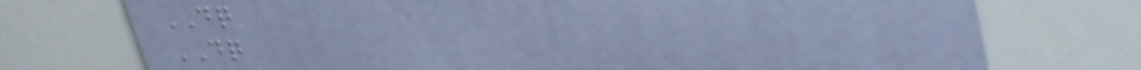DQ
DQ
